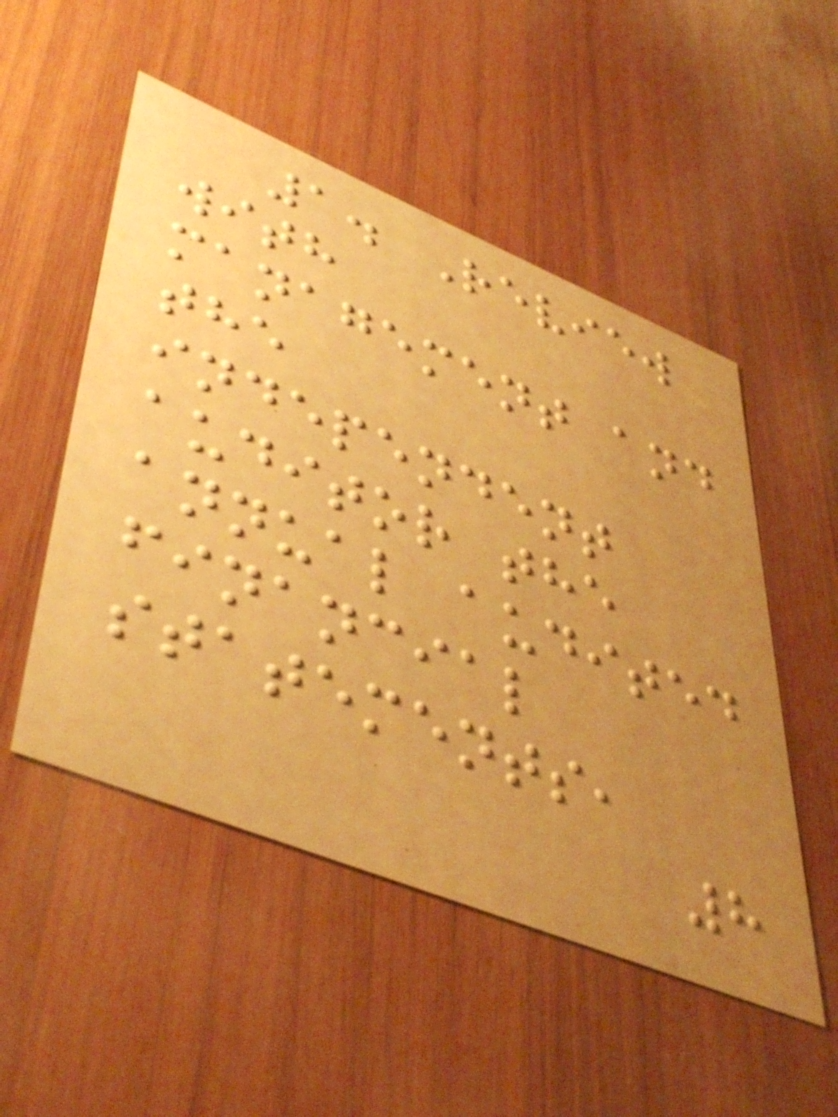1. Review
with
management and
the
independent
auditor the
annual audited
financial
statements,
8
